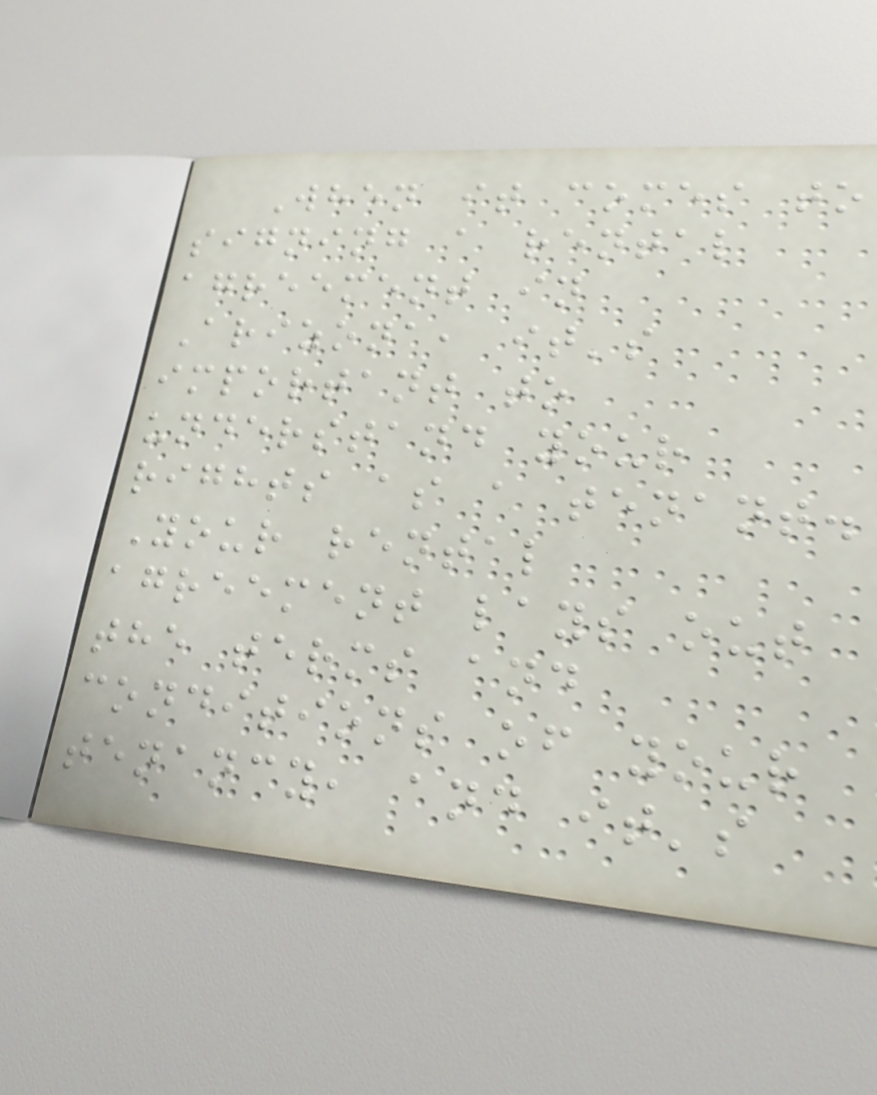When it comes to
signing a rental
agreement in
Arizona, it's
important to
understand your
rights as a tenant.
Your rental
agreement lays out
the terms and
conditions of your
tenancy, and it's
